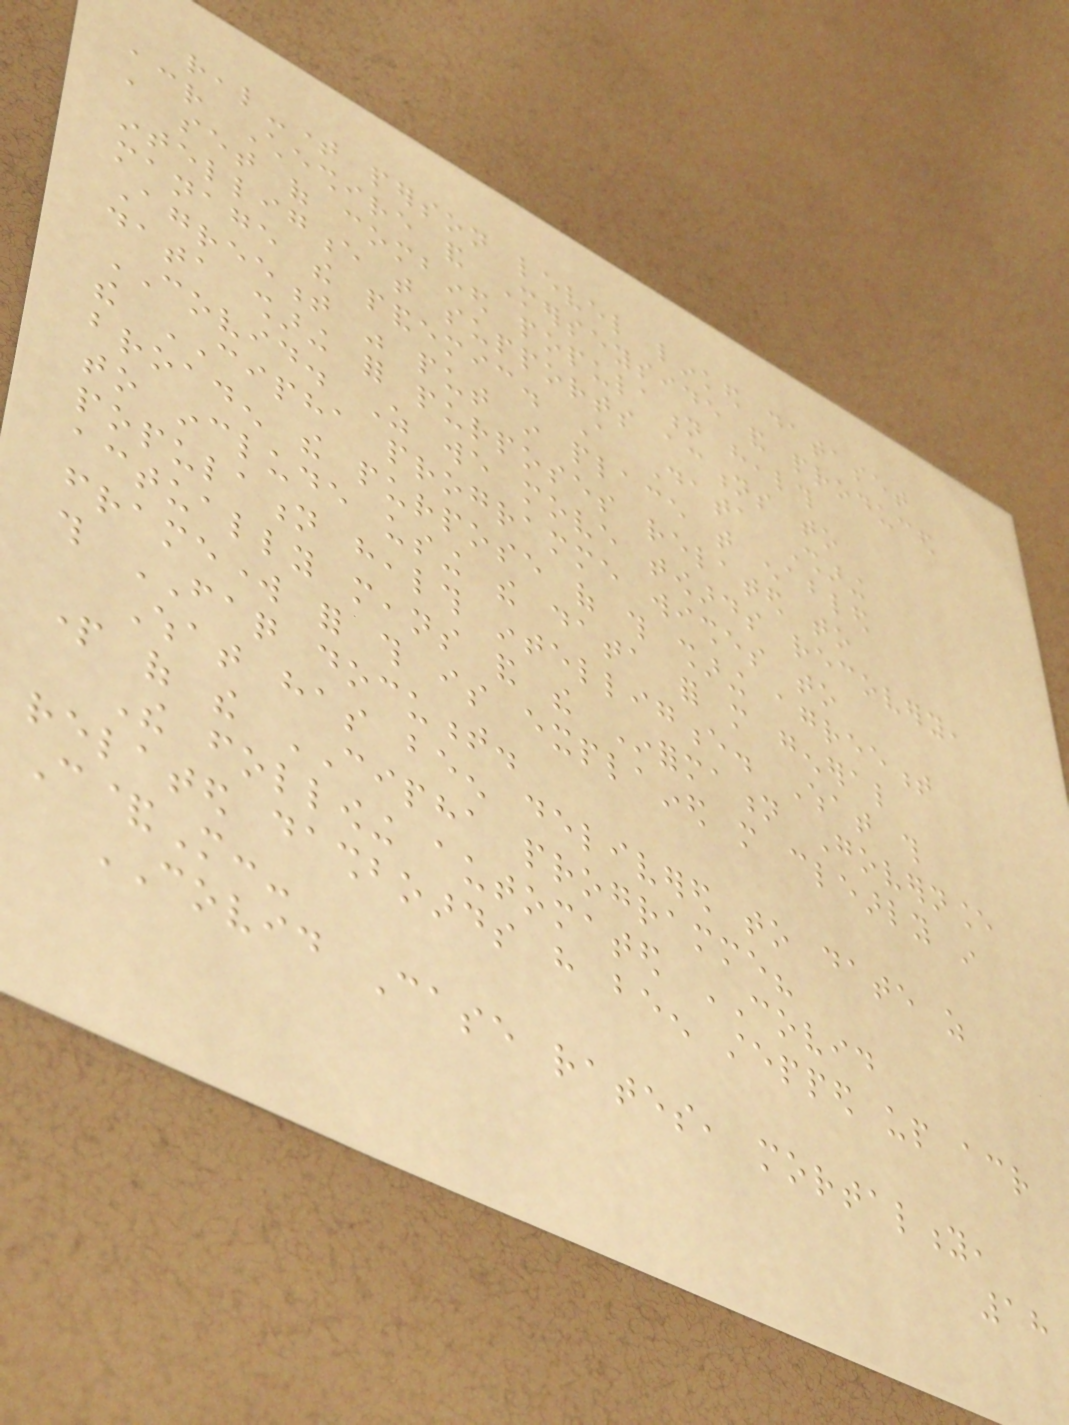real-time person level linked dataset
across Cheshire and Merseyside and produced
a set of combined population health
intelligence that supports actions to
manage the pandemic. A Data Sharing
Agreement was put in place that enabled
data sharing for purposes related to
COVID. As we move towards recovery,
the CIPHA programme wishes to
broaden the purpose of this sharing agreement
to include using the data for more general
population health intelligence. What this
actually means and the Information Governance
framework for this is explained more clearly in
this FAQ document.
What has been delivered to date as
part of the CIPHA programme?
The following automated COVID
related dashboards have been stepped up across
C&M:-
COVID Case rates, mortality,
18
